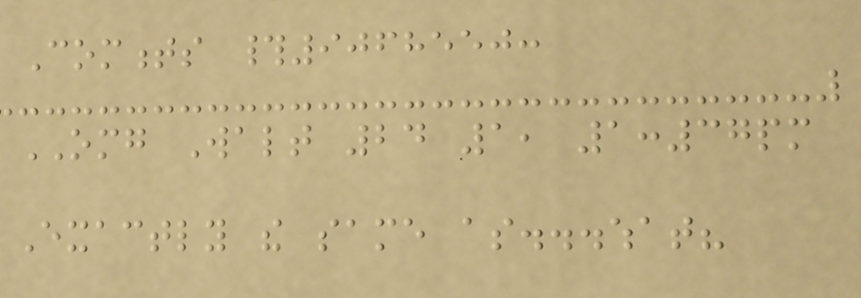Comments #9068550:
OMG Walt 24 1, 1:37pm
Exactly the same as...what?
